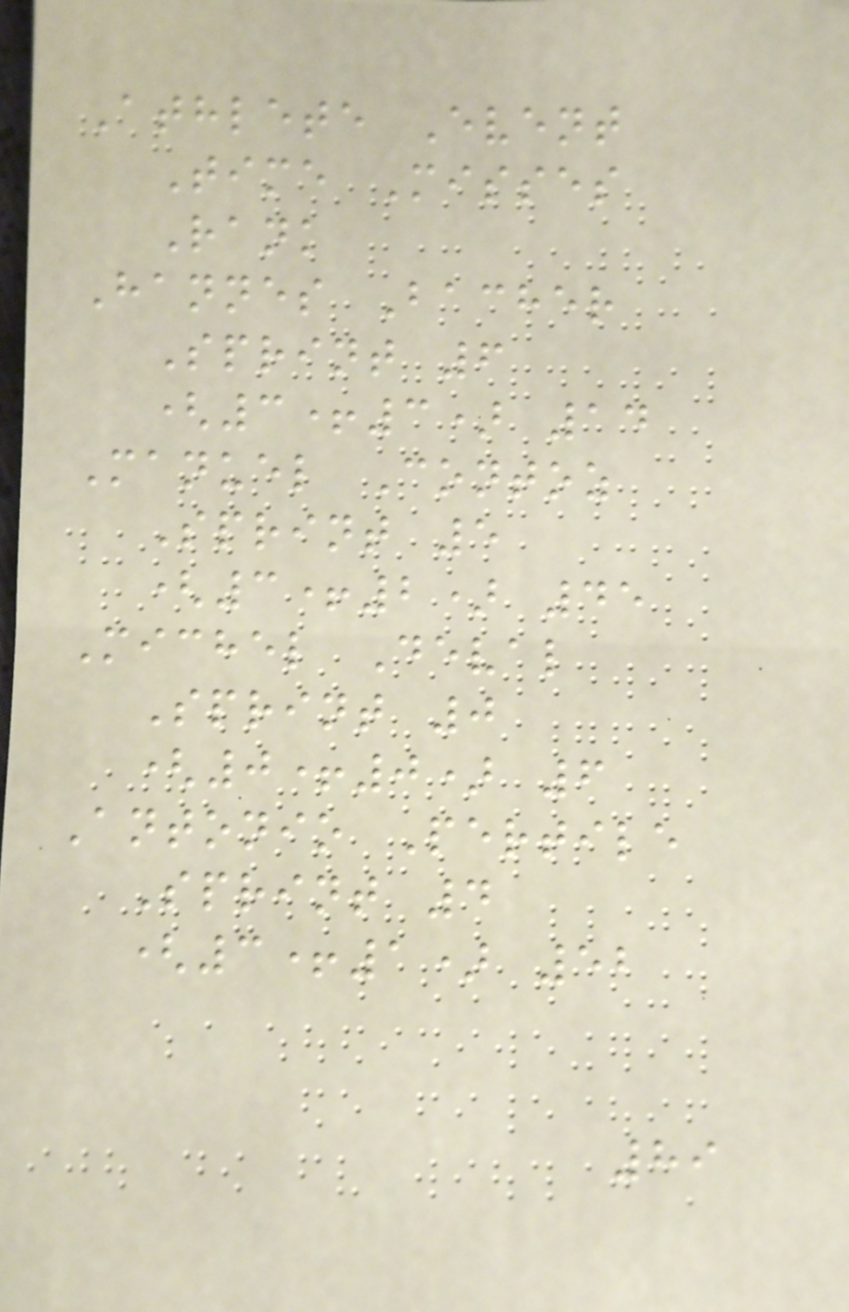Athlete Event
Time Misses
Rank
Hannes Bacher
Sprint 6
(3+3) 14
Manuel Contoz
Sprint 5
(3+2) 45
Michel Deval
Sprint 0
(0+0) 6
Antonio Pertile
Sprint 4
(3+1) 52
89
